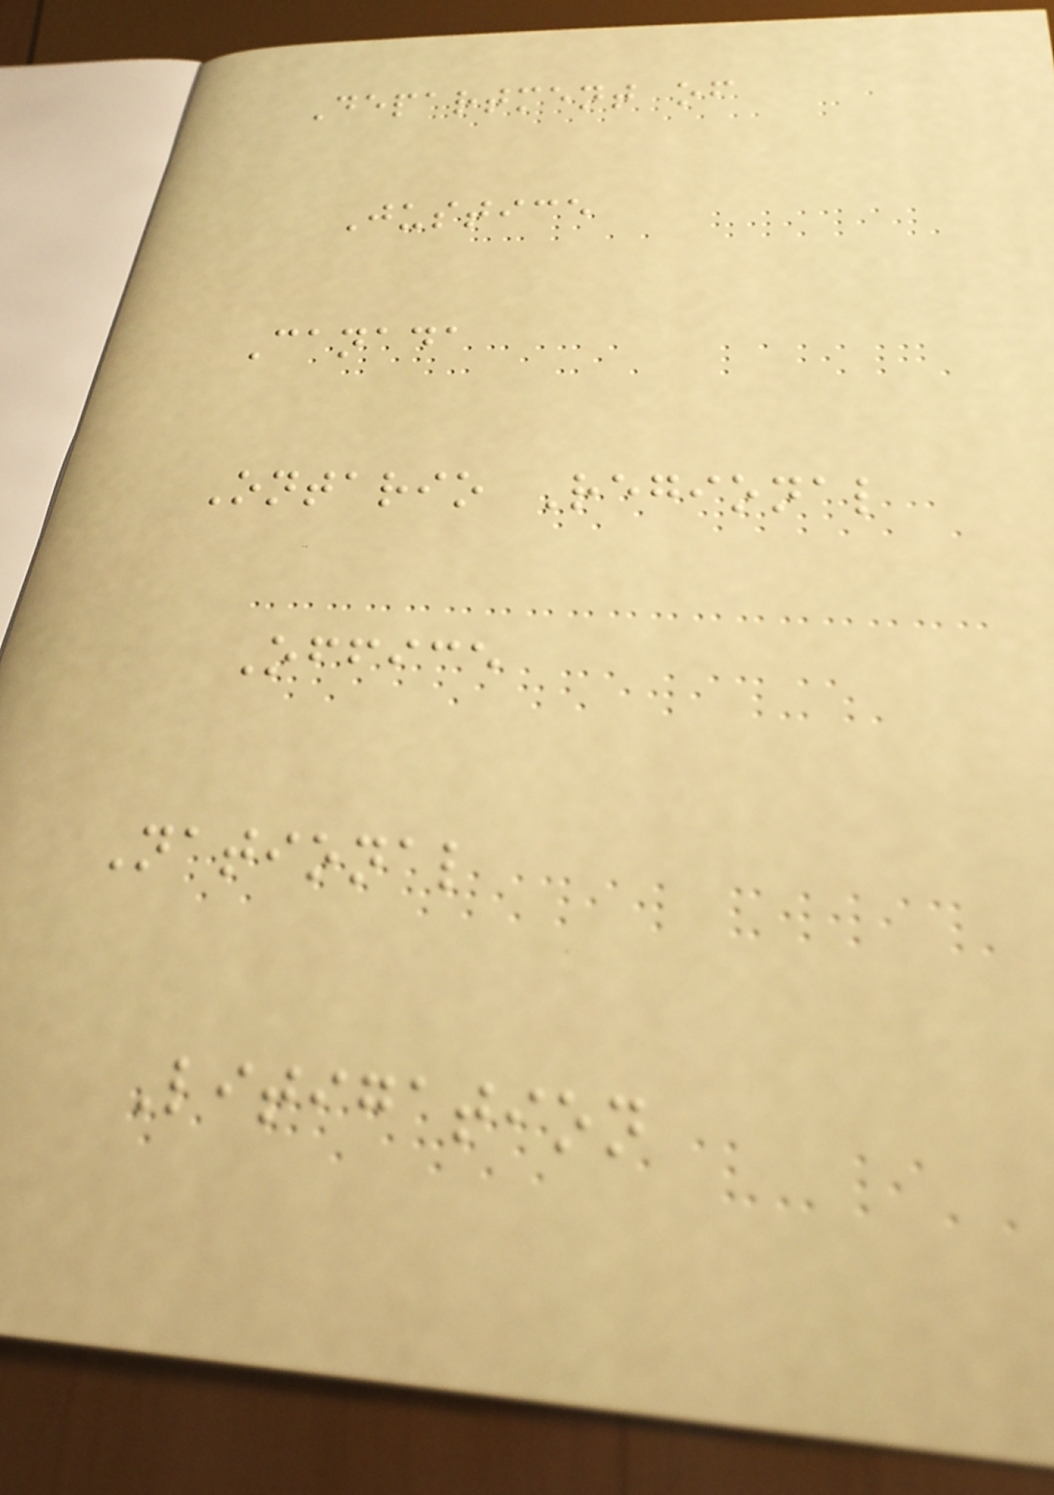Department of
Justice
Canada
Ontario Regional
Office
National
Litigation
